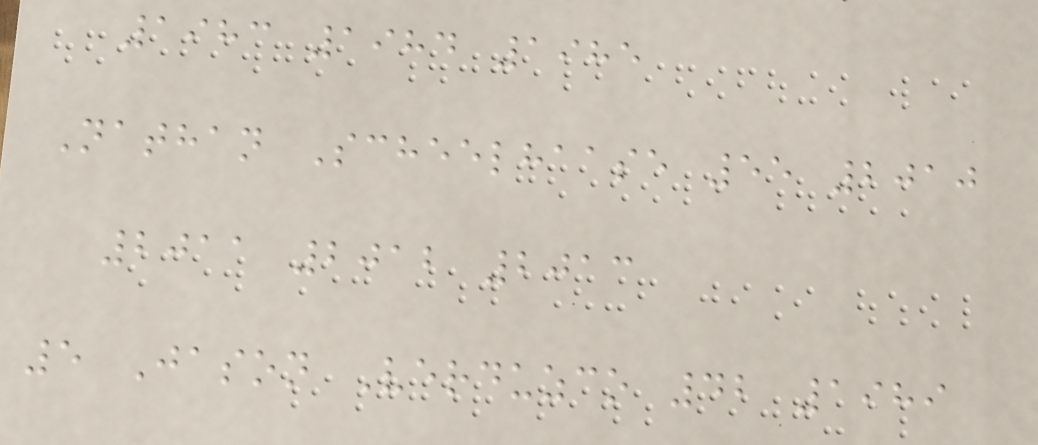1983 1984 1985
Nathan Scheelhaase 55 2010
2011 2012 2013
5 Jason Verduzco 42 1989
